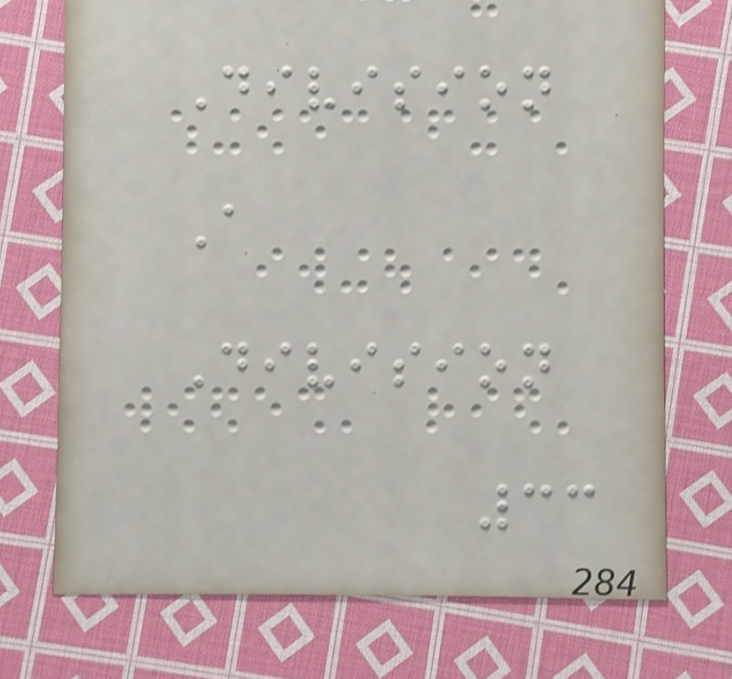Division
A
Division
33
